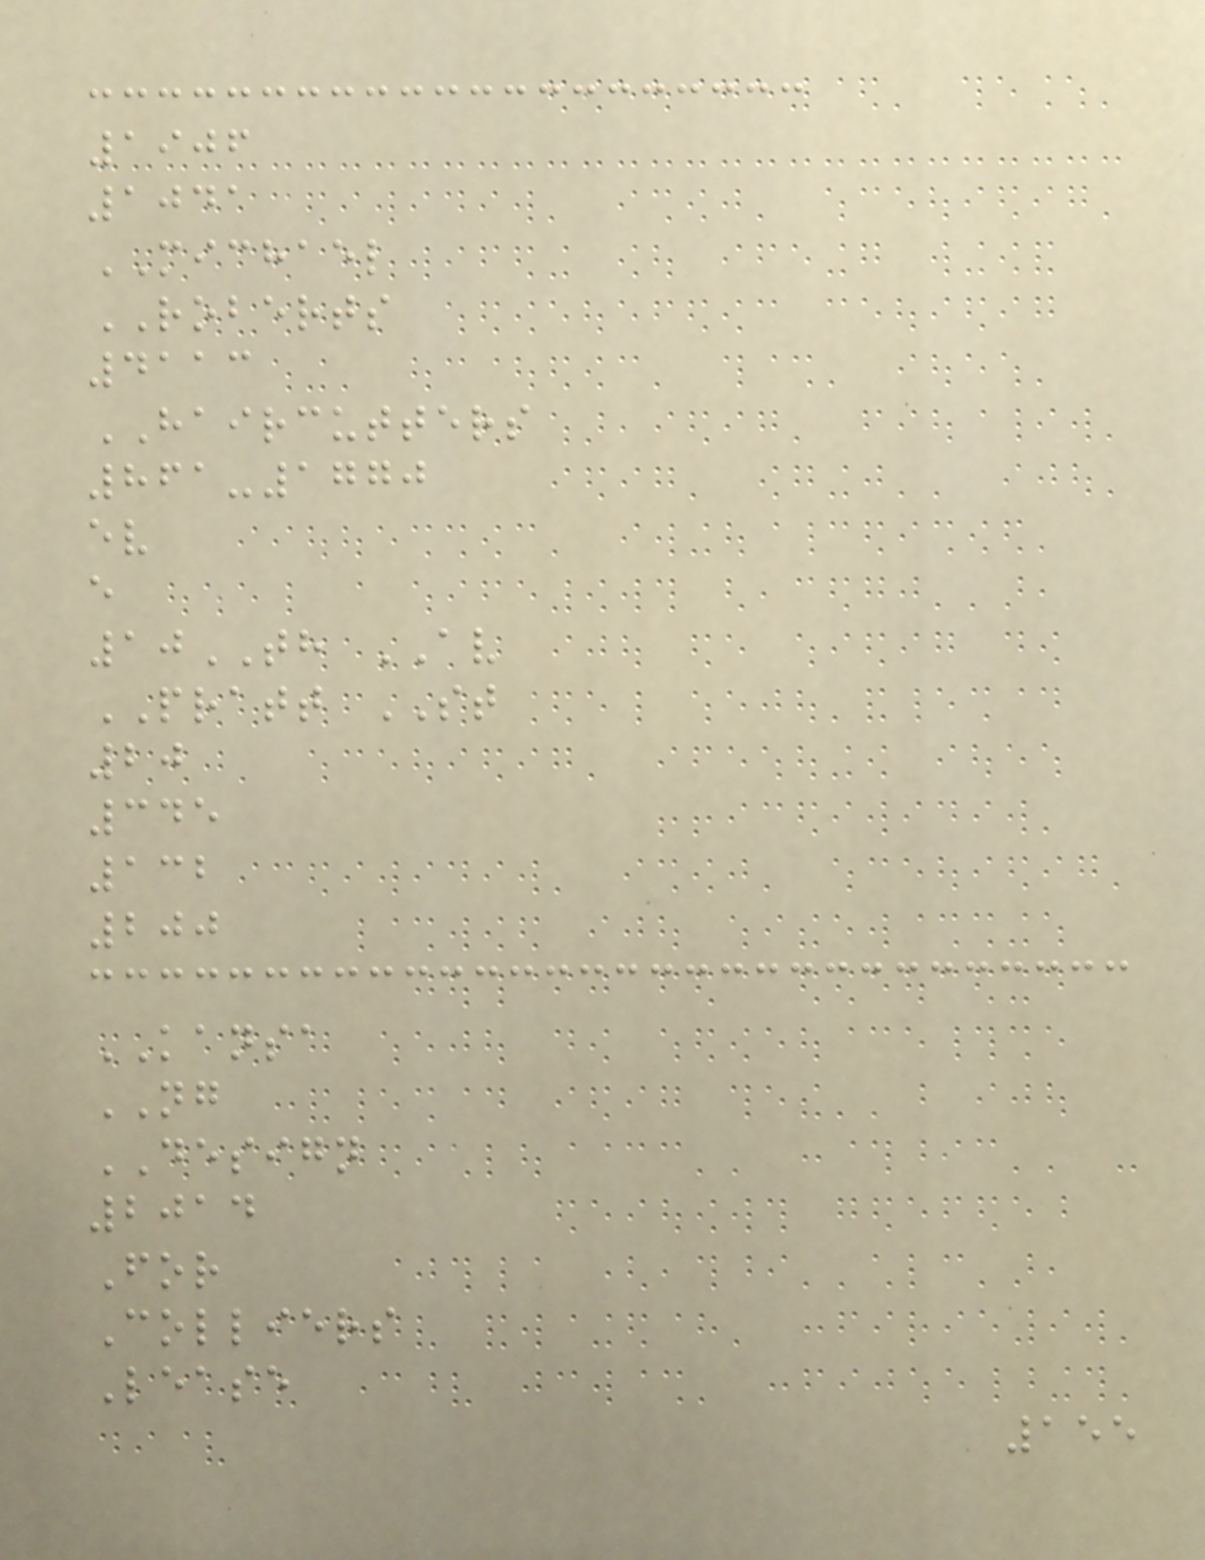1906
1041
MICHAEL
ROBERTS
4113
HAIRCUTTERS
861-1770
ev
e
10TH AV
PRATT ST
20
345
132
200
KANSA
NG
DESIGN
2014
For
Colliers
Lease
155
